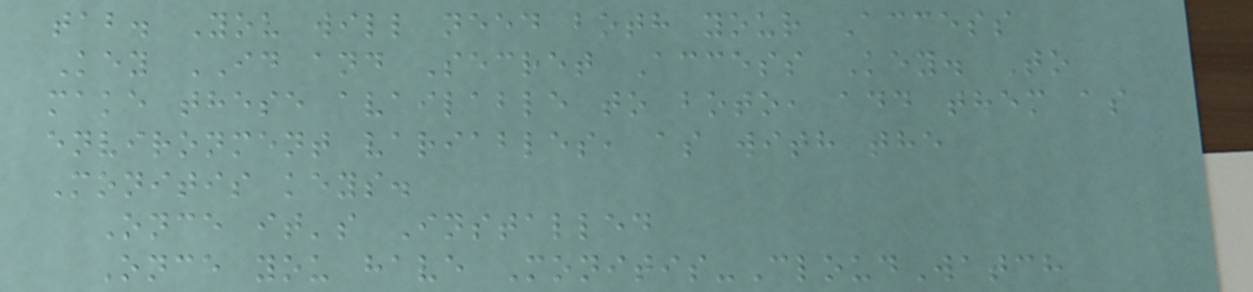tab. You will need both your Access
Key ID and Secret Access Key. To
make these available to boto, add them as
environment variables, as with the
Monitis keys.
Once it's Installed
Once you have Monitis-CloudWatch
